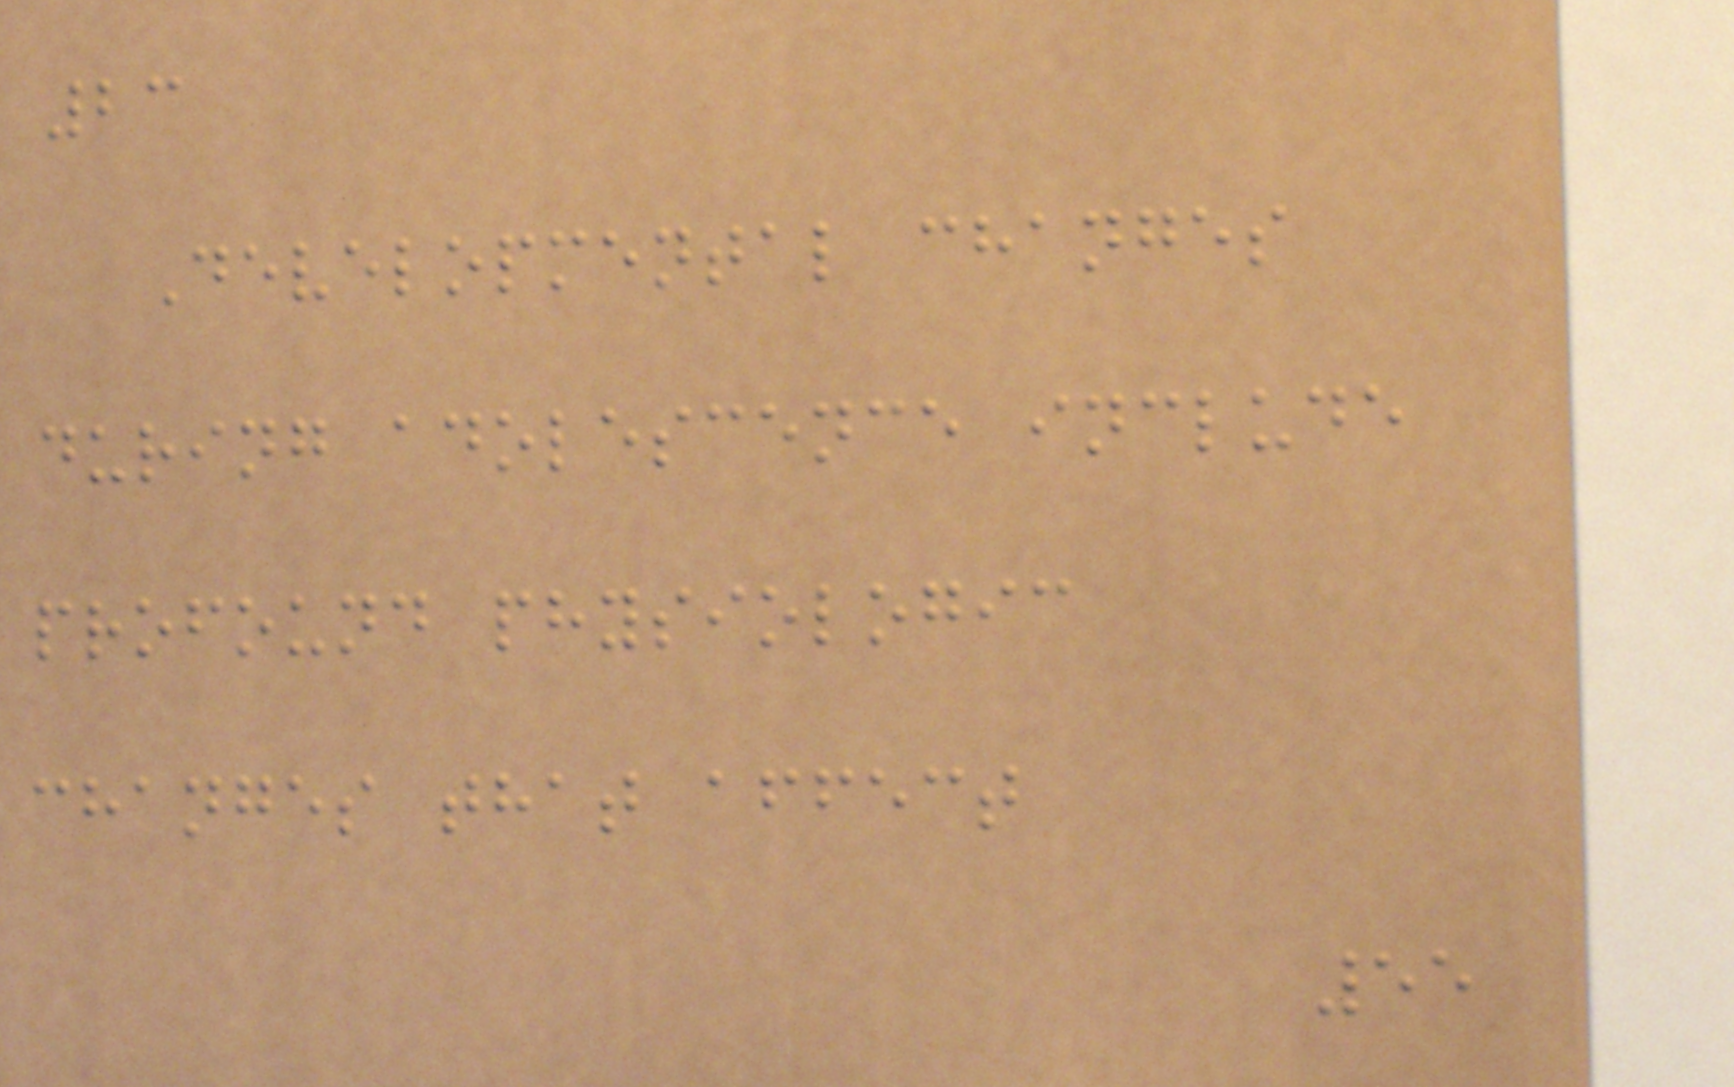23
Developmental changes
during adolescence include
profound physiologic
changes that affect
55
